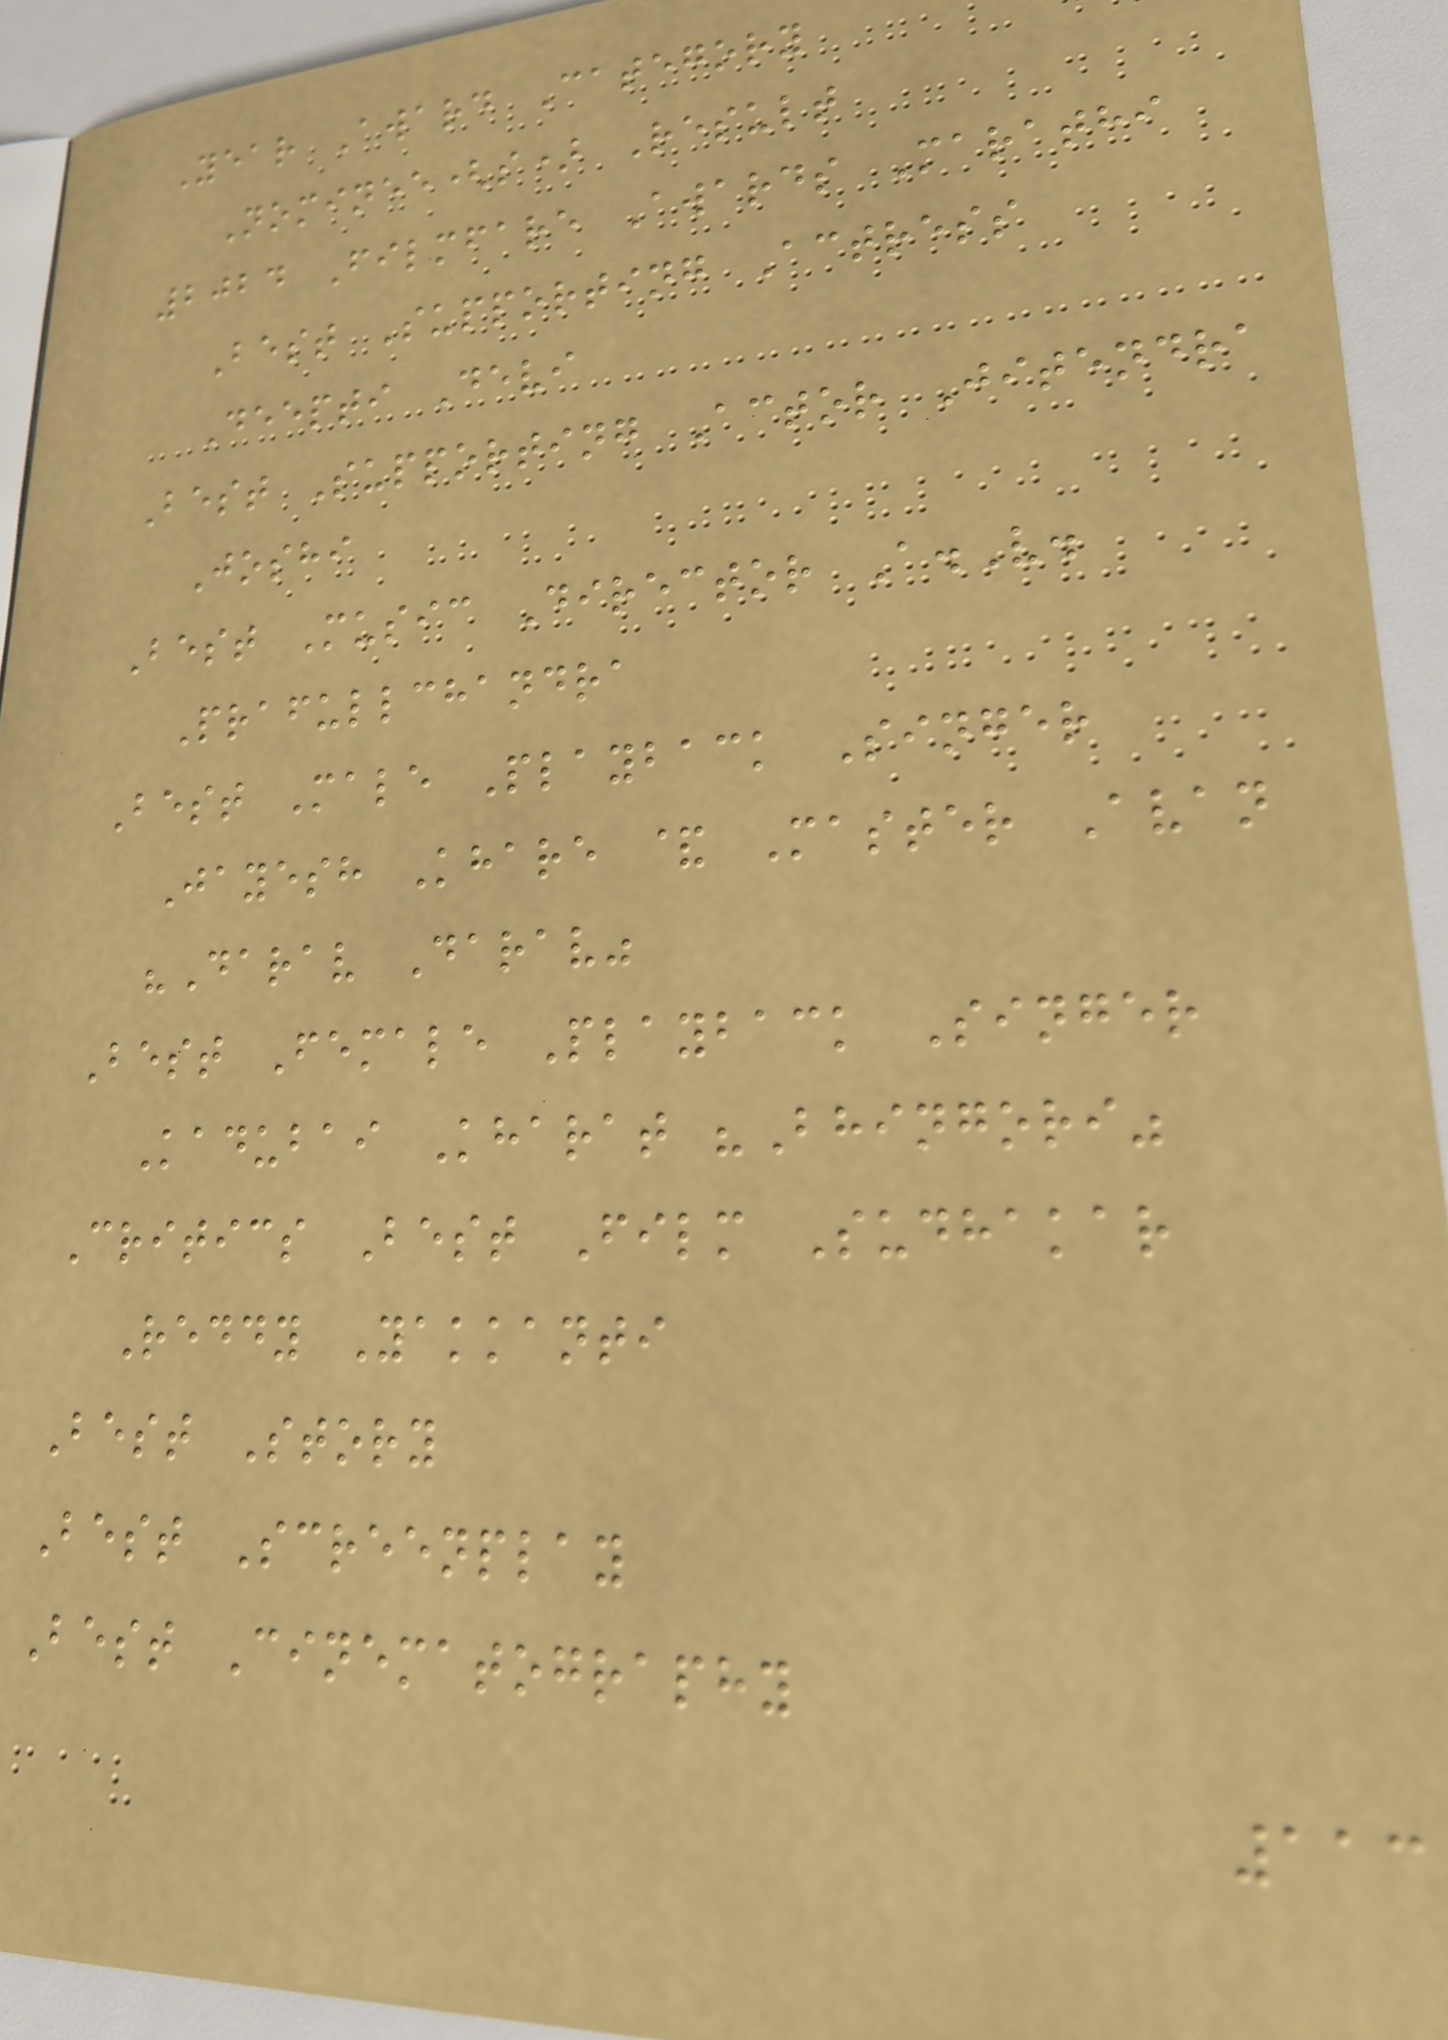Year Award Category
Nominee(s) Result
2024 Filmfare Awards Marathi
Best Supporting Actress
Deepti Devi
Best Supporting Actor Jitendra
Joshi
Best Music Director A.V.
Prafullchandra
Best Male Playback Singer
Jayesh Khare & Master Avan
"Darav Darav"
Best Female Playback Singer
Kadubai Kharat "Bhingori"
Critics Best Film Sudhakar
Reddy Yakkanti
Best Story
Best Screenplay
Best Cinematography
113
